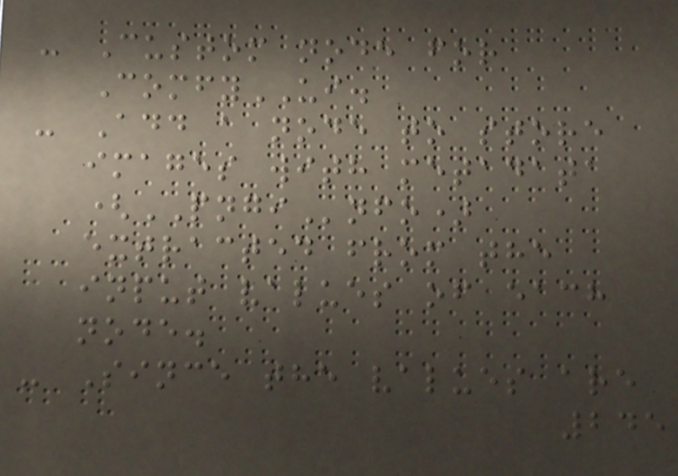- Custom node for
ComfyUI.
- Add a node to store
images with metadata
(PNGInfo)
extracted from the
input values of each
node.
- Since the values are
245
